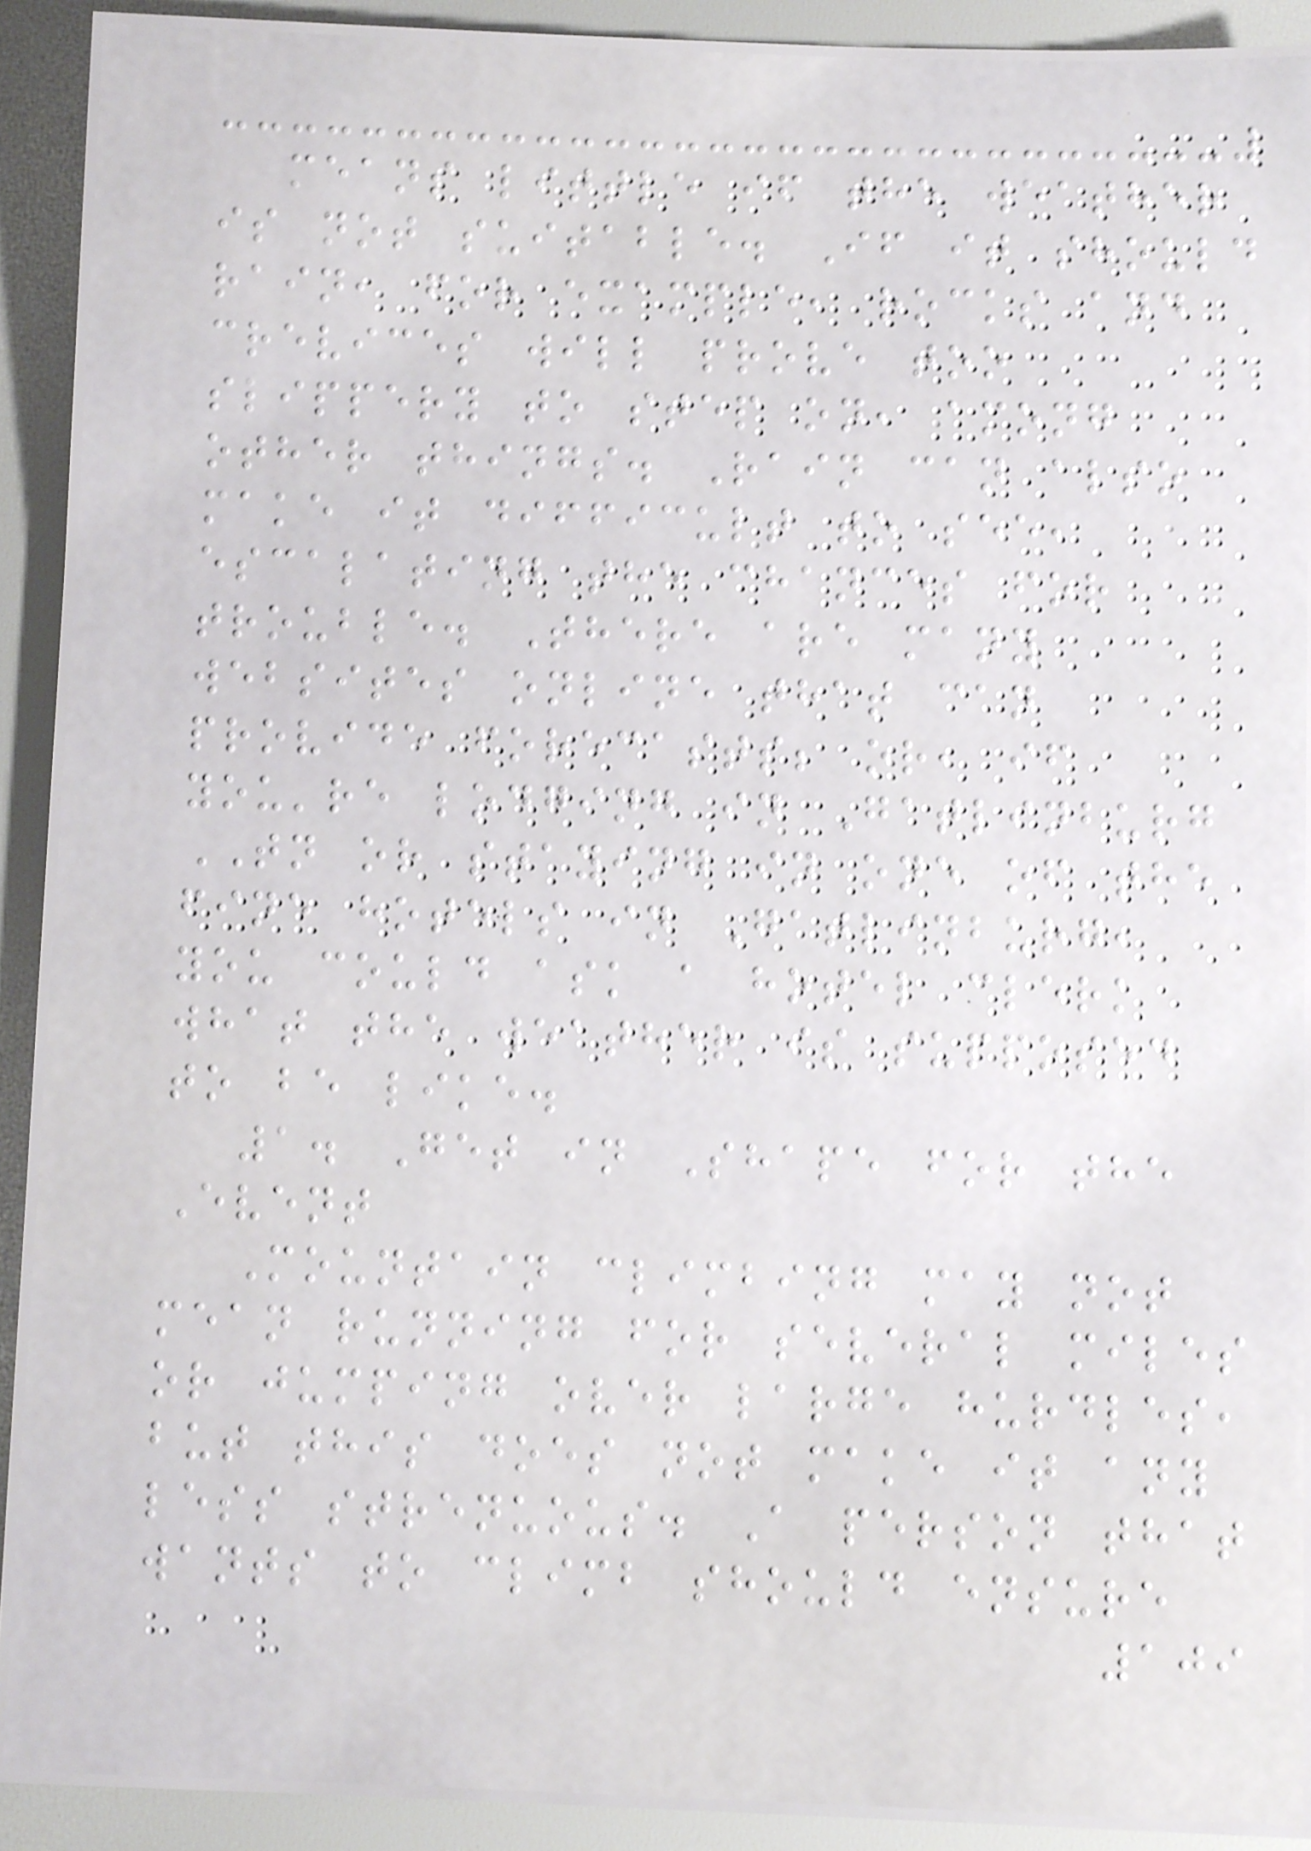means little if the weather
is not suitable. If it should
rain, for example, rocks and
crevices will prove too
slippery to step on, among
other things. Rain can also
make it difficult to see,
escalating the chances for
trouble. There are many
websites online that can
provide forecasts; or, if
you're lodging in Gatlinburg
TN or staying in one of the
fine hotels in Gatlinburg,
you could ask a hotel clerk
what the weather is supposed
to be like.
1. Get in Shape for the
Event
Mountain climbing may not
mean running for several miles
or jumping over large hurdles,
but this does not make it any
less strenuous. A person that
wants to climb should ensure
109
